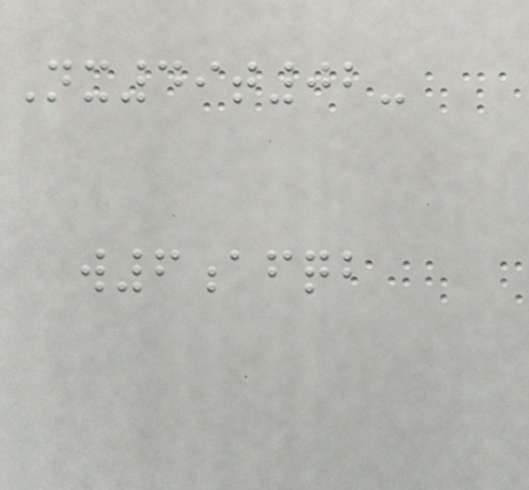Nx49t02-
w6afqb
